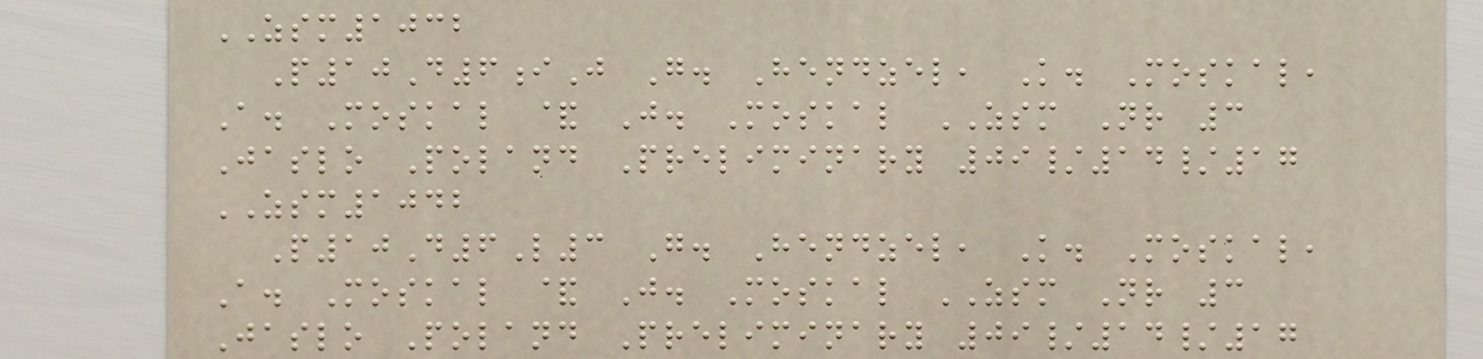ZSM1032
P10D6iJ G. Hendzel, K. Moskal,
A. Moskal & J. Moskal ZSM Nr 3
Jaslo Poland Preliminary 09/14/17
ZSM1042
P10D6L3 G. Hendzel, K. Moskal,
A. Moskal & J. Moskal ZSM Nr 3
Jaslo Poland Preliminary 09/14/17
